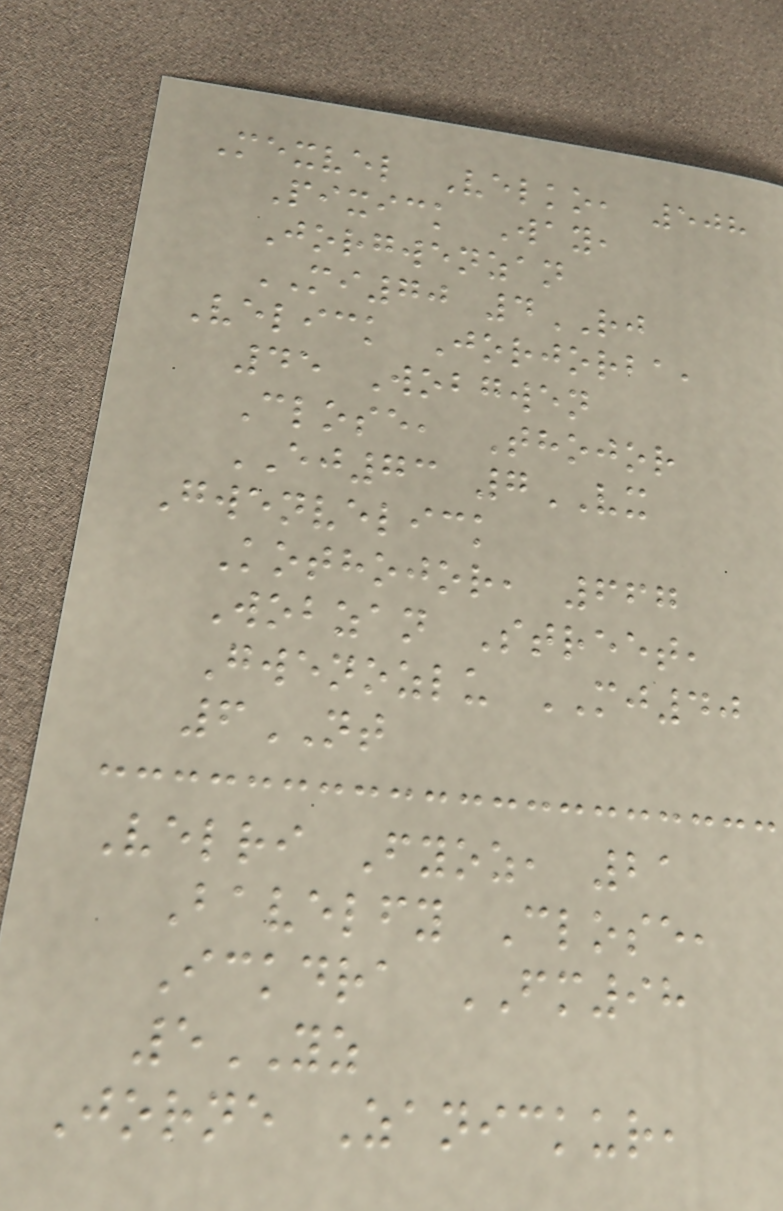Mexvel Velko, 508
Pixick Way,
Jorgwenzan
MI70 4RJ
Velick Jorjorba,
45 Wobgwen
Close, Thojor
EJ73 7VX
Gwenvelick
Kothojor, 667
Wobzan Street,
Gwenozlu MJ40
6NT
Velri Fyoz, 21
Bavelfy Close,
Ickdra FM98
5YZ
Jorne Zanickur,
